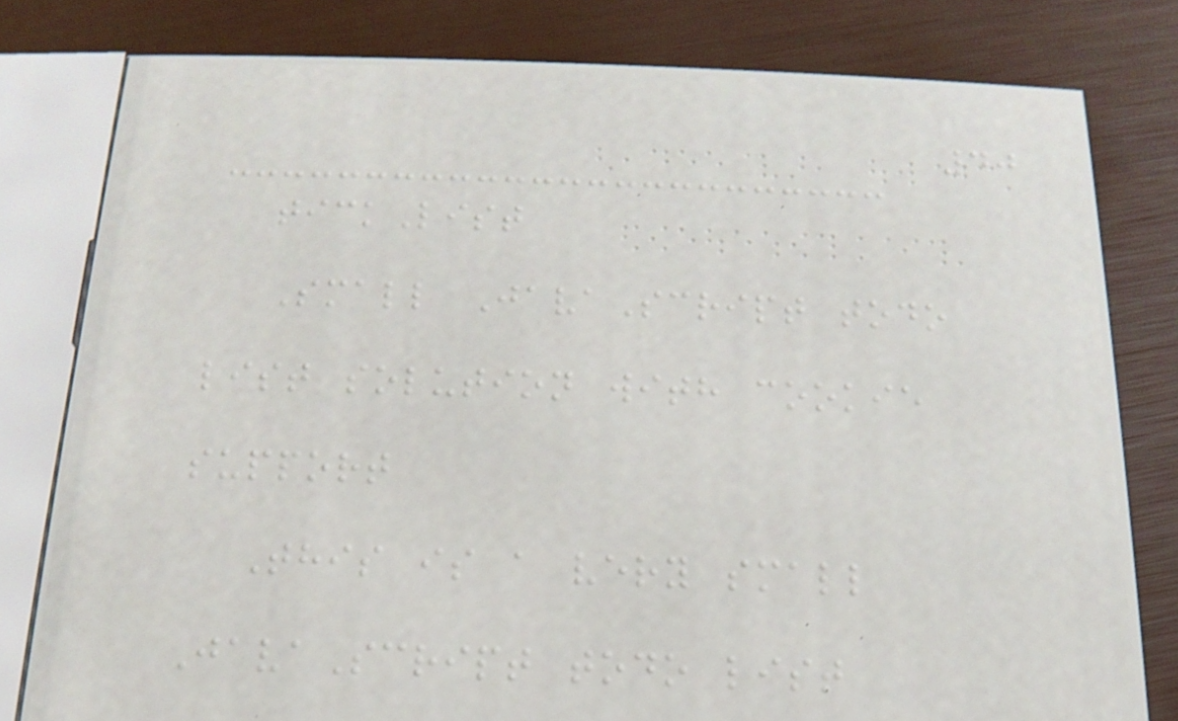40
tickList
Small JavaScript todo
list solution with cookie
support
This is a very small
JavaScript todo list
